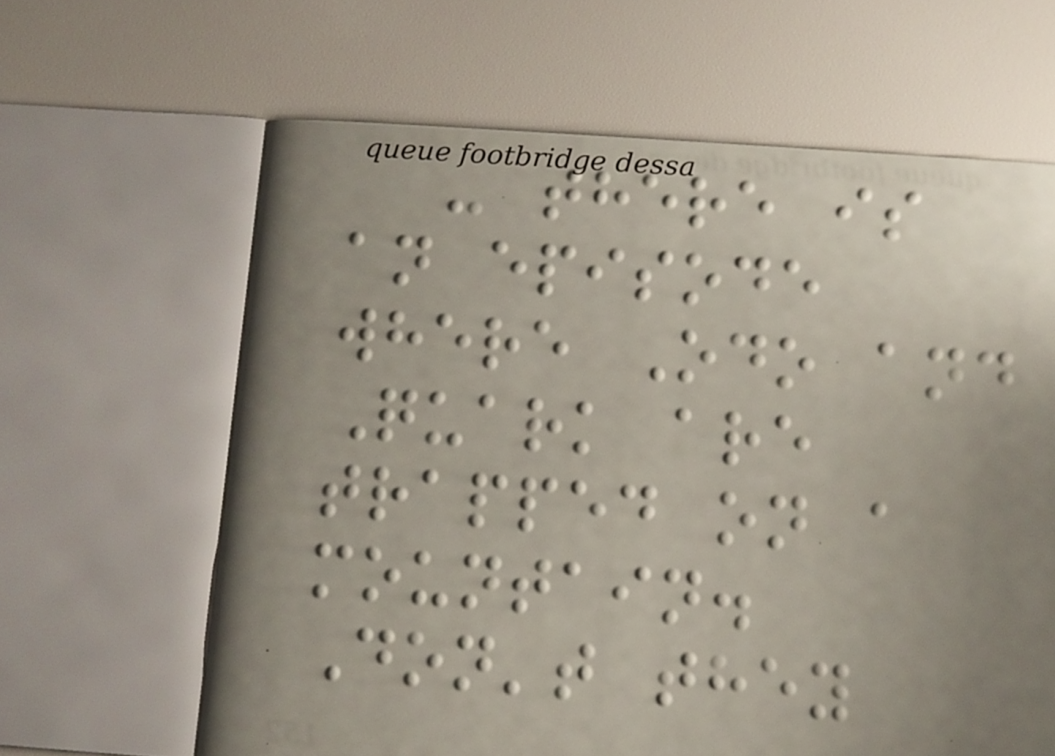- there is
an episode
where Odo and
Quark are
trapped on a
mountain.
Don't they
